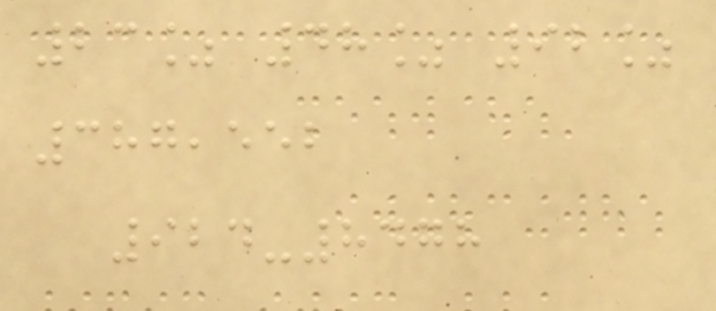23% 48% 92%
387,552
924-8478
